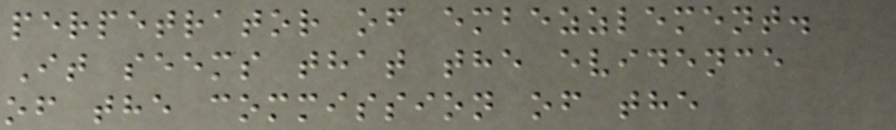perpetrator of embezzlement.
It seems that the evidence
of the commission of the
